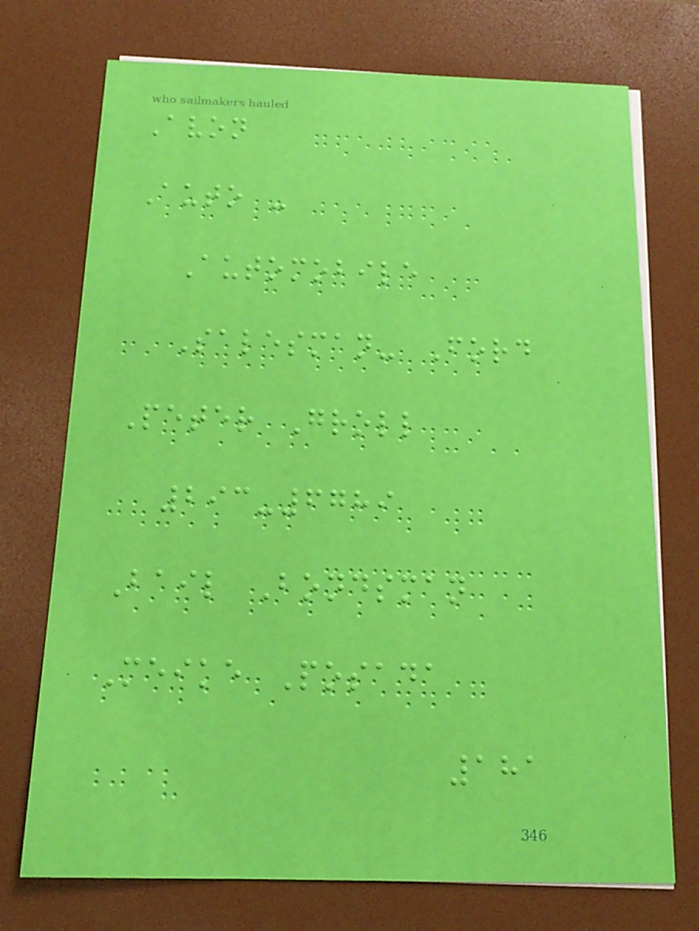Avon
Auto -
Automobile
Salesman- Ford
Peter Groll
293-6789
Bail Bondsman
Meike Posada
181
